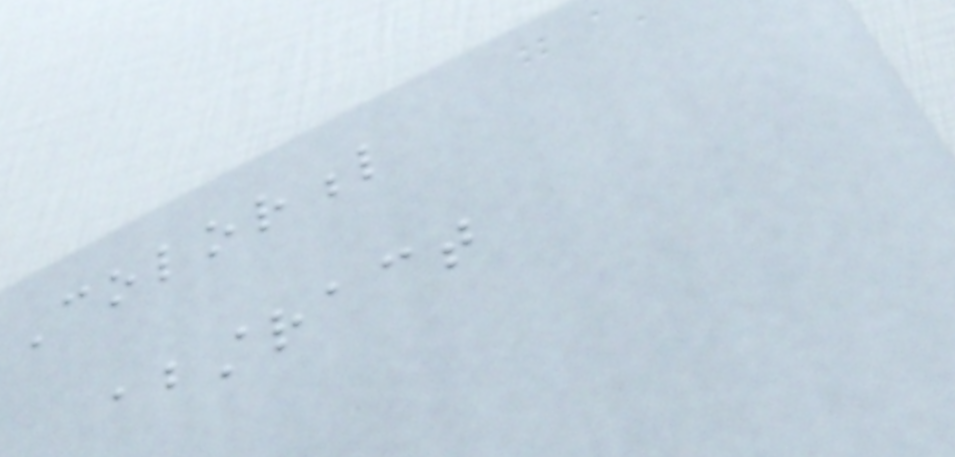Colorful
abstract
